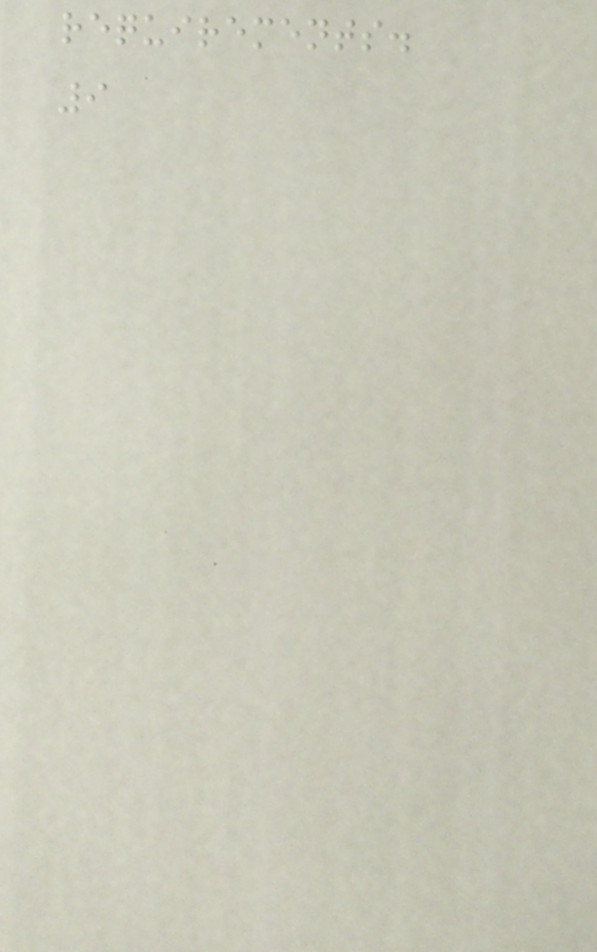requirements.
9
